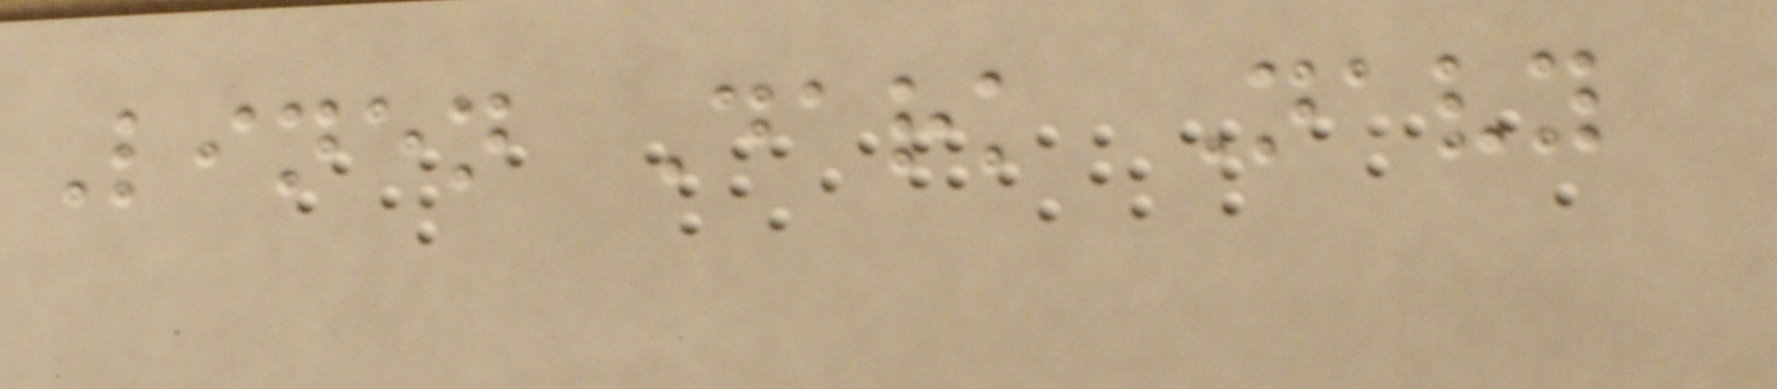Linen Dark Navy
